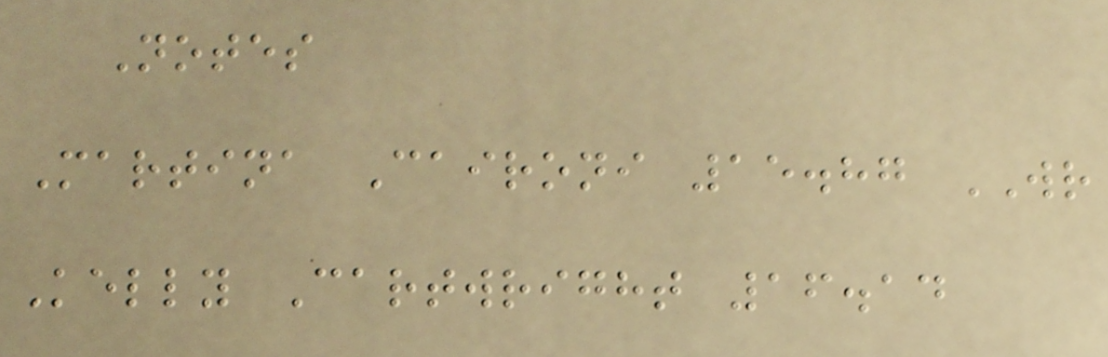Notes
Martina Caironi 15.87 WR
Kelly Cartwright 16.14
